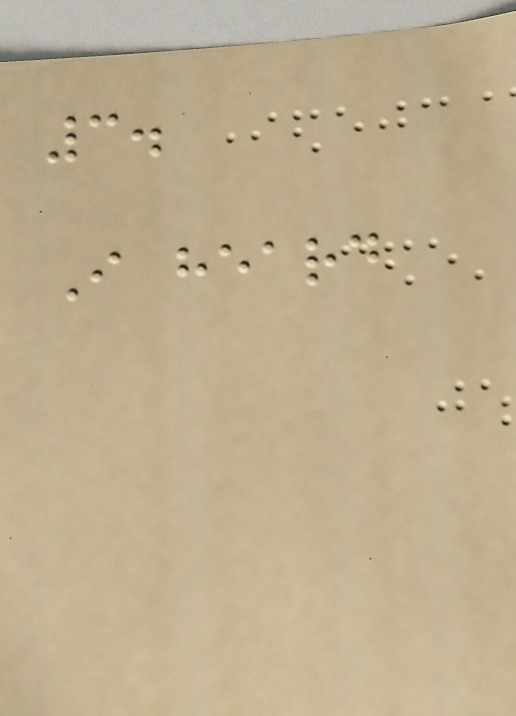3.
I heard
